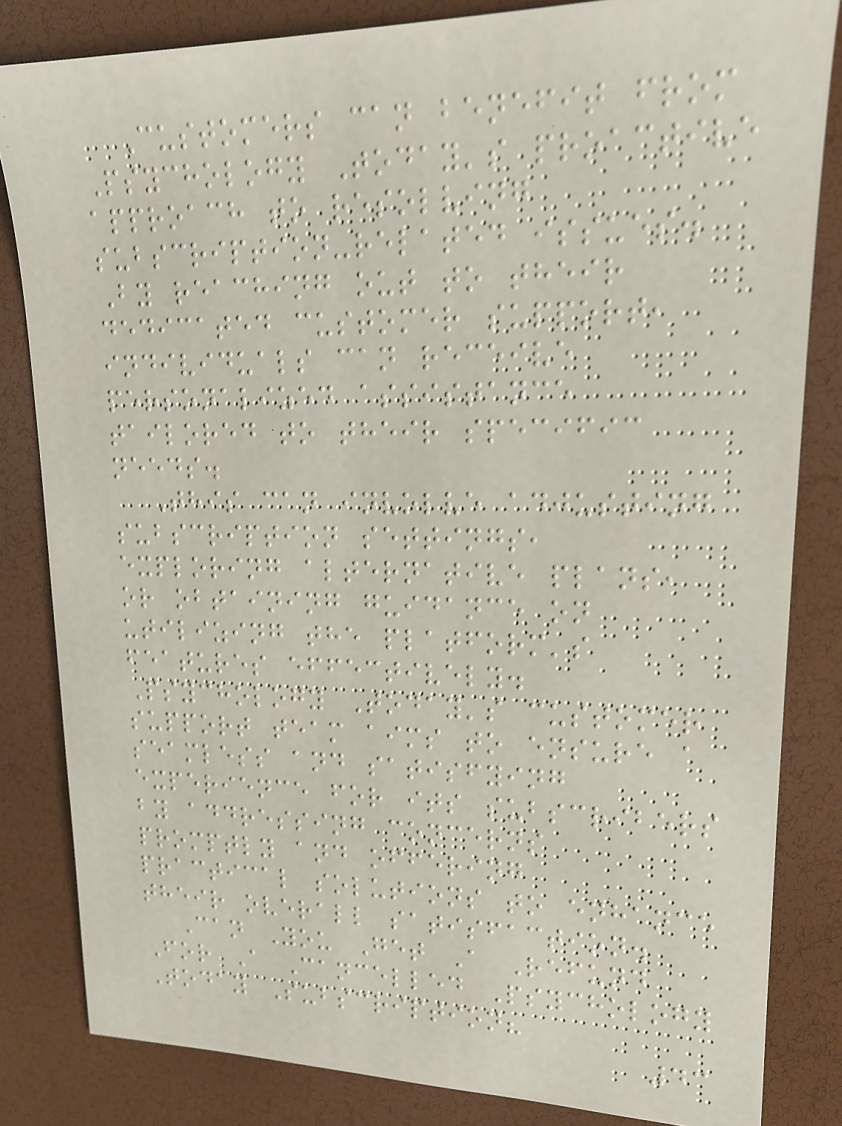Customers can benefit from
Psychology Today's proactive
approach to resolving
subscription-related issues.
By reaching out to their
dedicated customer support,
individuals can receive
personalized assistance
tailored to their specific
needs.
This can involve adjusting
subscription settings,
exploring alternative plans,
or obtaining guidance on
utilizing the platform's
features effectively.
Psychology Today's customer
support team aims to ensure a
seamless and satisfying
experience for its subscribers
by addressing concerns
promptly and offering
practical solutions to enhance
their overall satisfaction.
Can You Get A Refund
For A Cancelled Psychology
Today Subscription?
43
